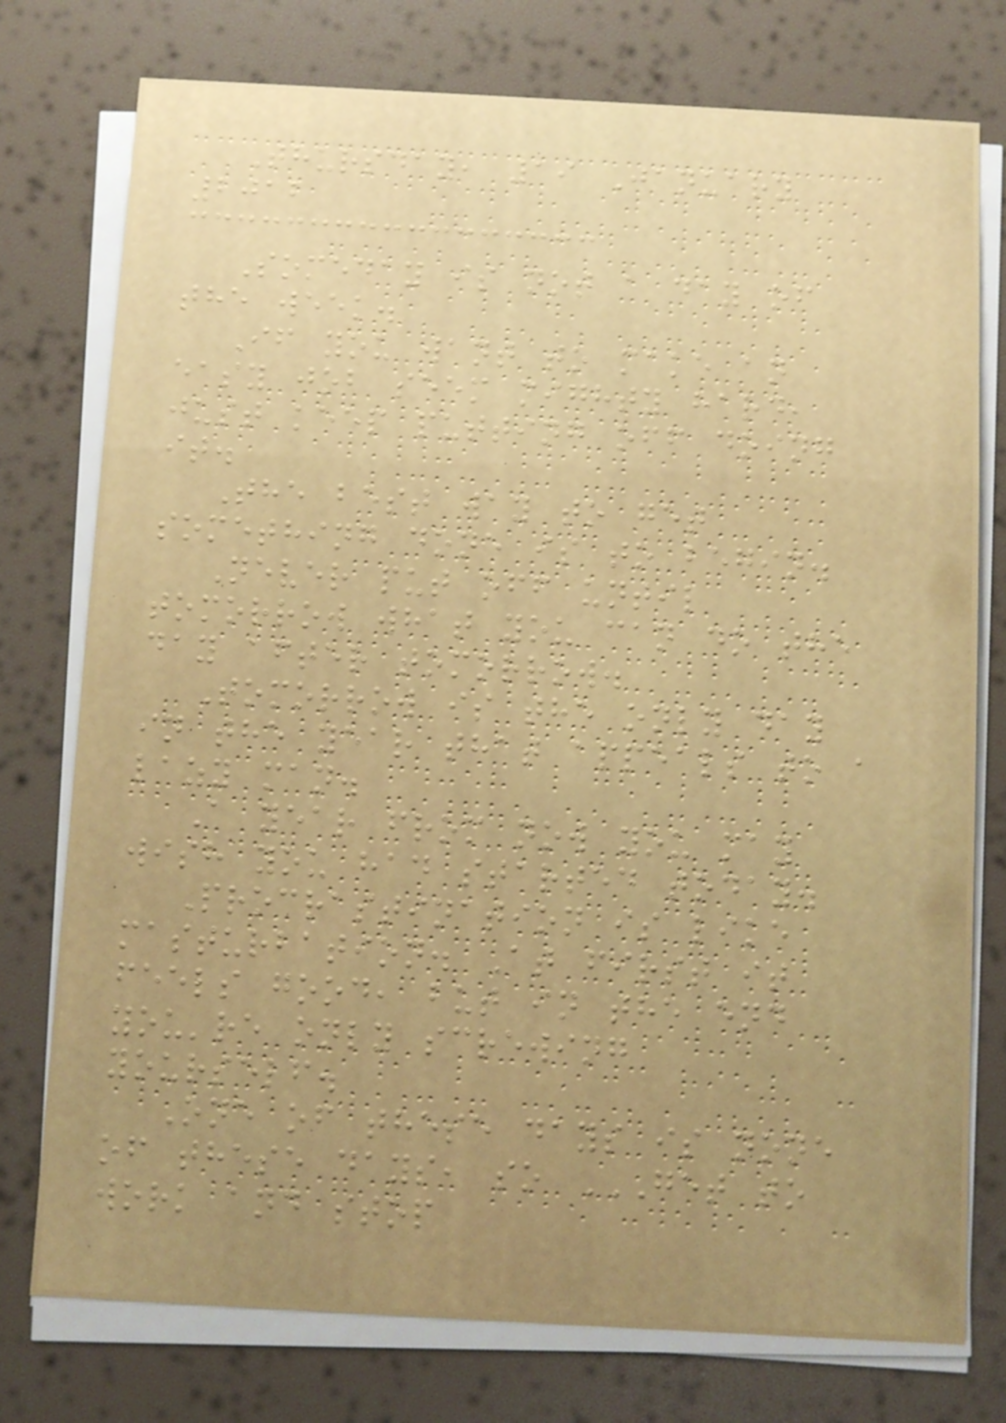Thursday, 19 January
2012
Someday is not a day of
the week.
If you want to make an
easy job seem mighty hard,
just keep putting off doing
it.
The best way to get
something done is to begin.
Never put off until
tomorrow what you can do the
day after tomorrow.
Tomorrow is the only day
in the year that appeals to a
lazy man.
A year from now you may
wish you had started today.
Procrastination is like
masturbation. At first it
feels good, but in the end
you're only screwing
yourself.
One of these days is none
of these days, so GET TO
WORK AND STOP
